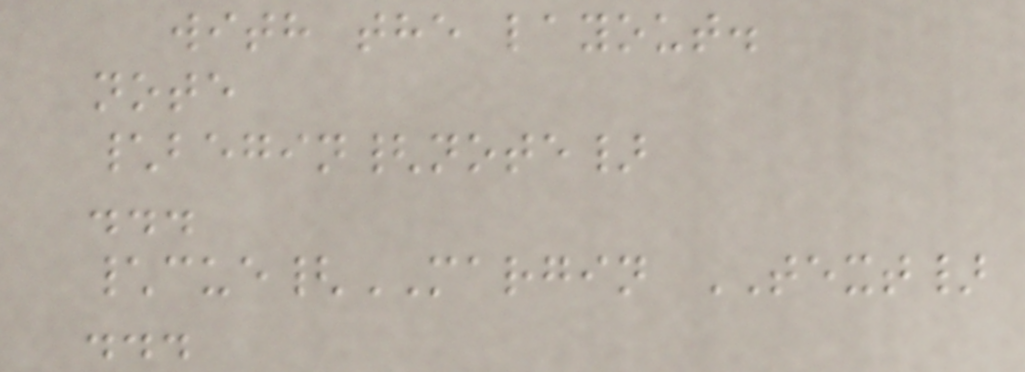with the layout.
note
\begin{note}
...
\cue{MARGIN TEXT}
...
